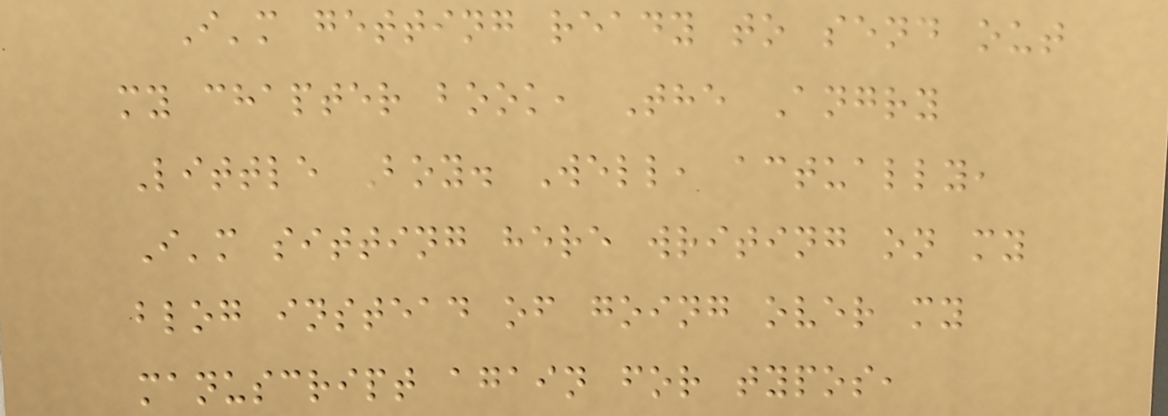I'm getting ready to send out
my chapter book, The Angry
Little Boy. Well, actually,
I'm sitting here writing on my
blog instead of going over my
manuscript again for typos,
